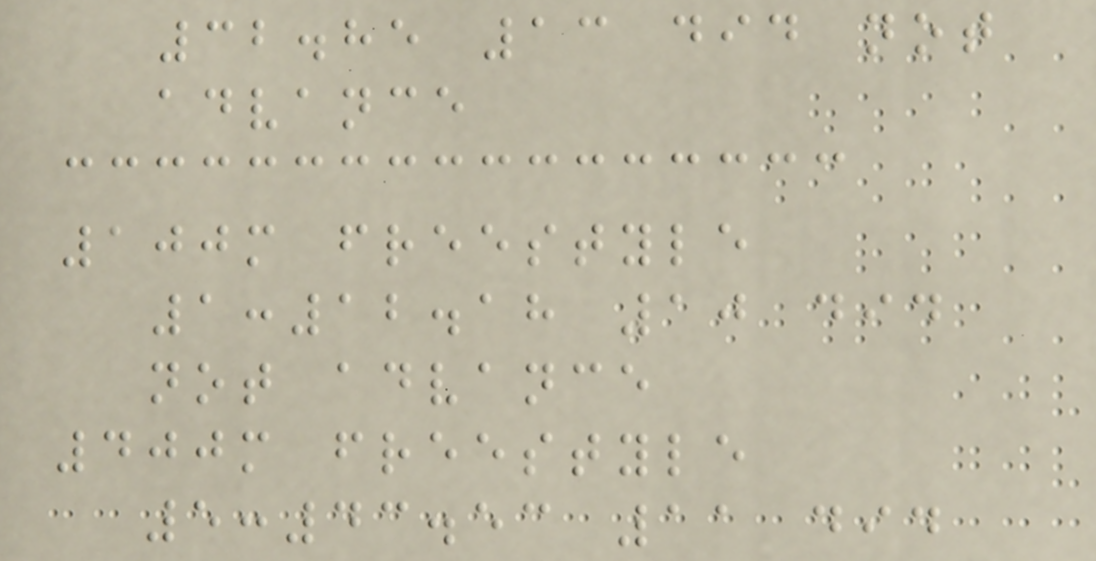32.85 13 did not
advance
100m freestyle
1:12.18 10 did
not advance
400m freestyle
5:43.53 11 did
